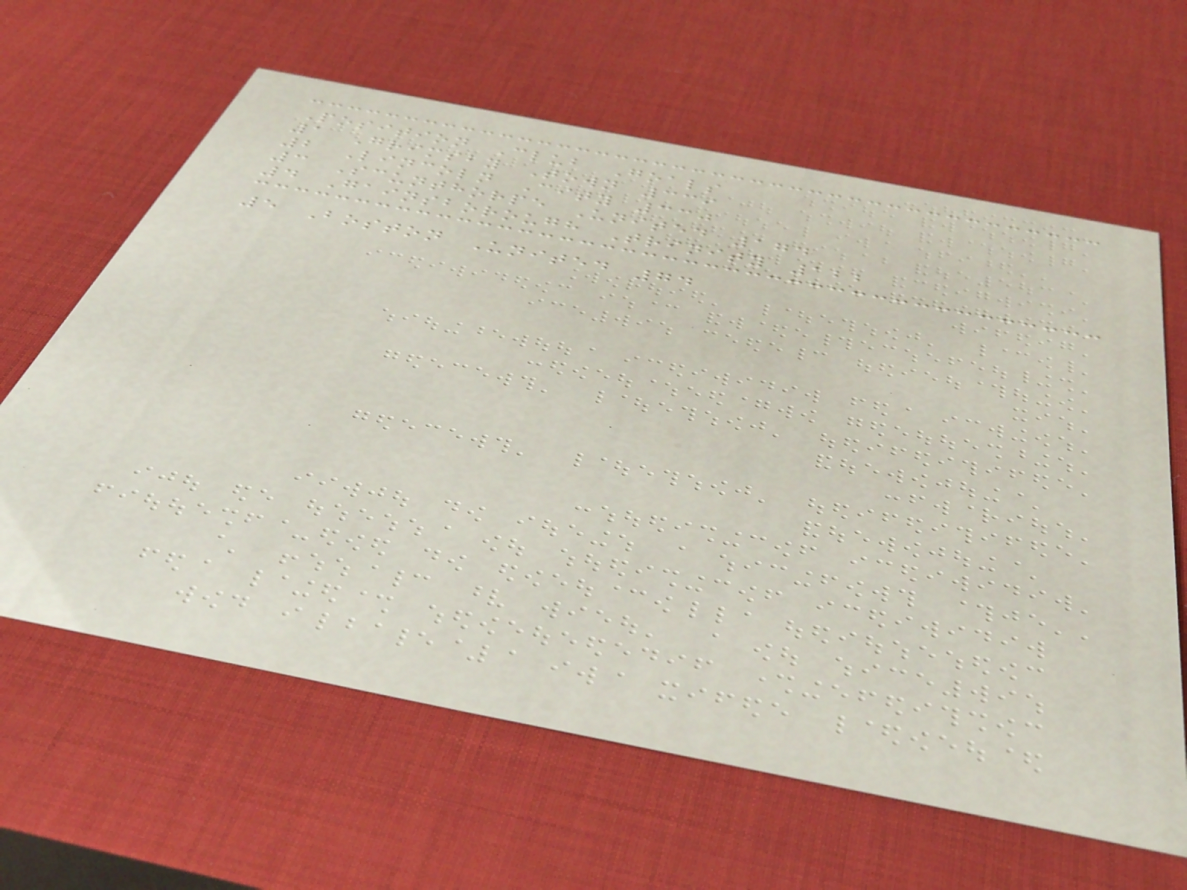Position Club Goals
1 Grimsby Town 339
2 Lincoln City 330
3 Scunthorpe United 174
4 Gainsborough Trinity 122
5 Boston United 74
